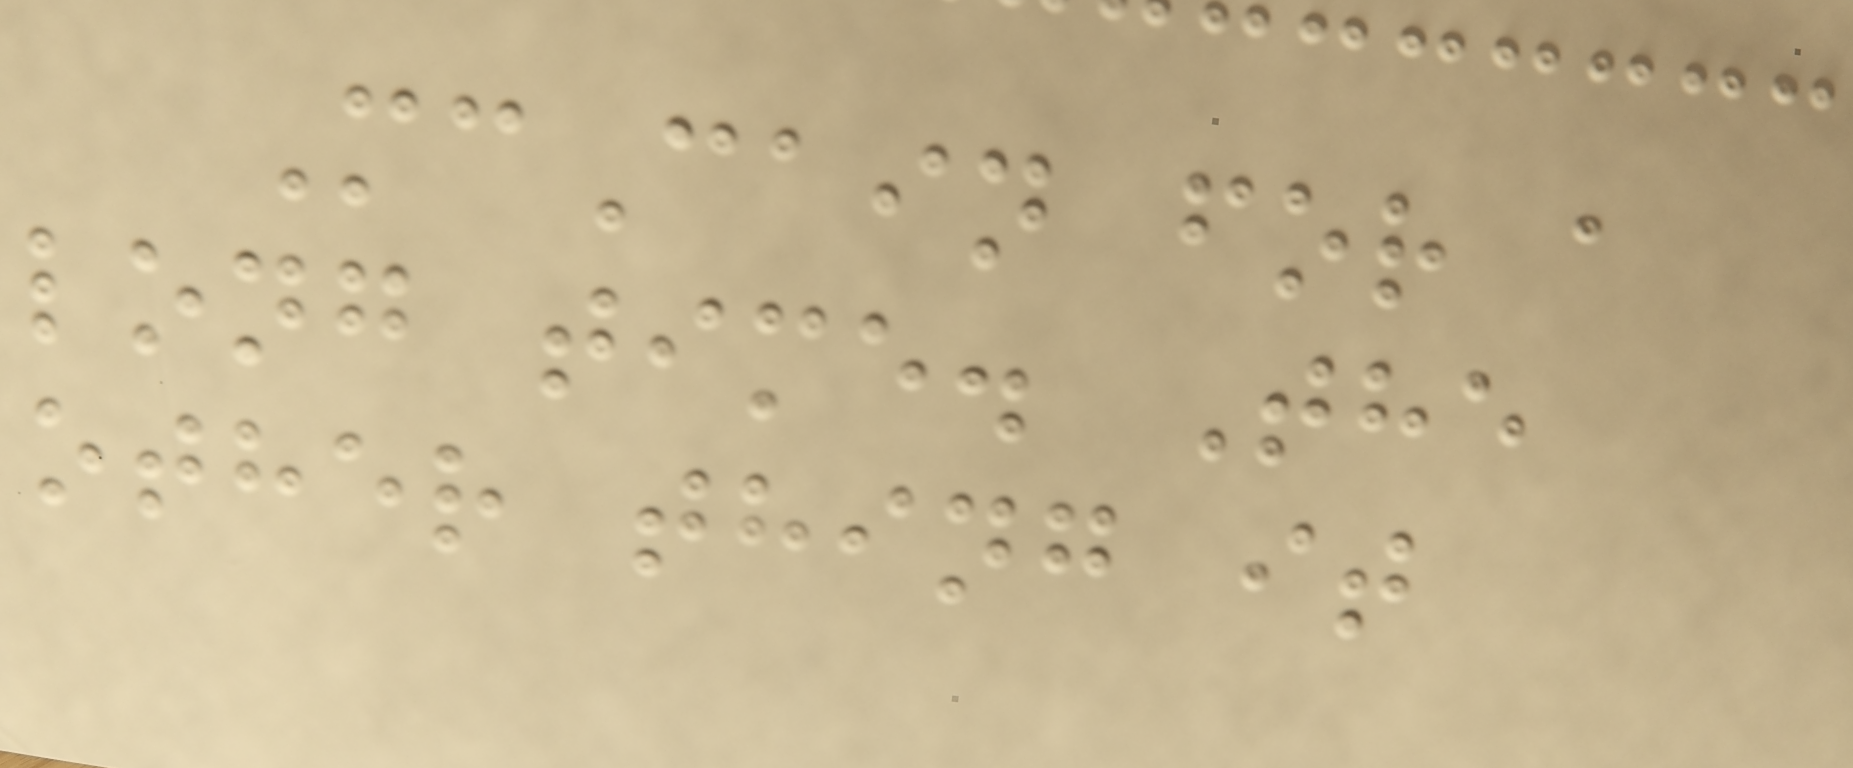McCain for a
long time. The
other thing it
